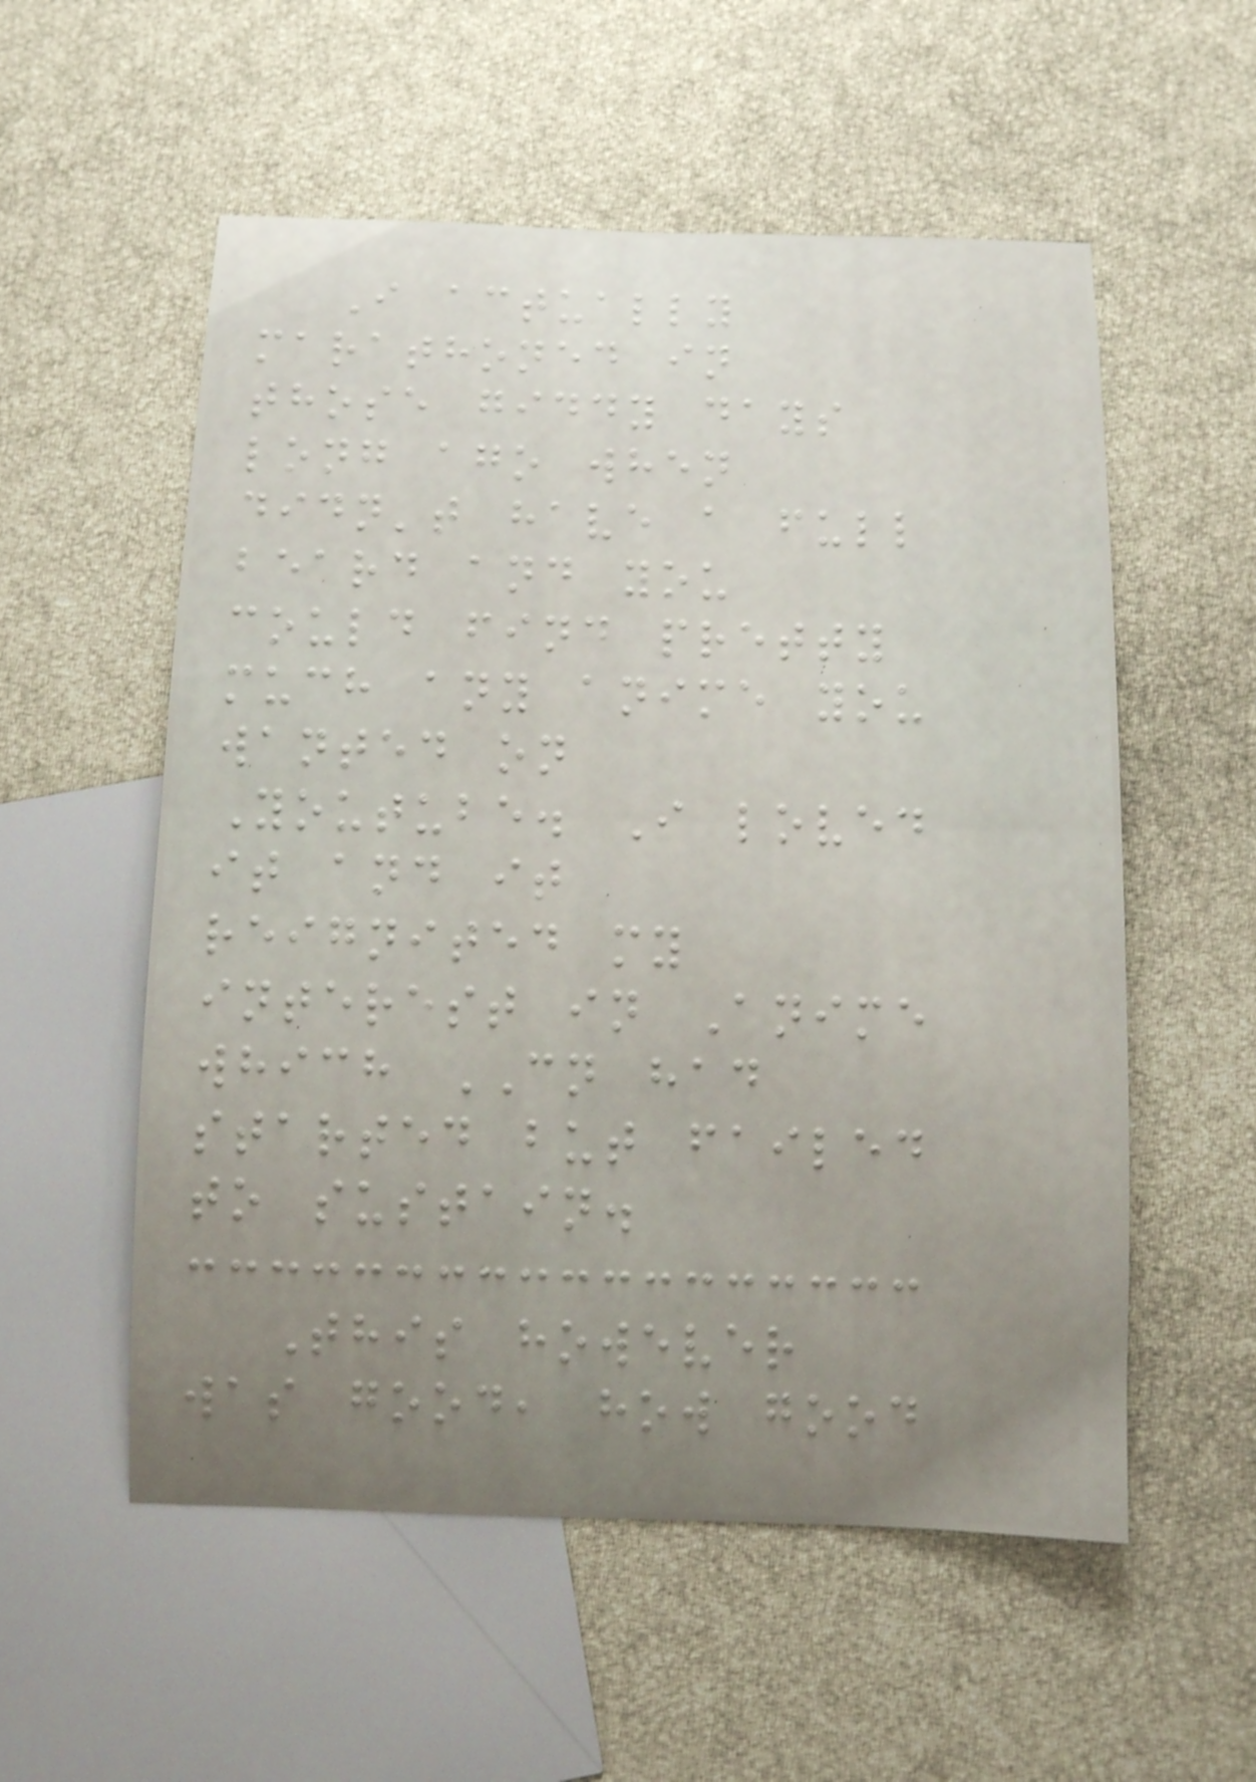I actually
marathoned in
those giddy days
long ago when
didn't have a full
beard and you
could find pretty
much any anime you
wanted on
Youtube. I loved
it and it
reignited my
interest in Anime
which CN had
started but failed
to sustain.
This however
was good, how good
